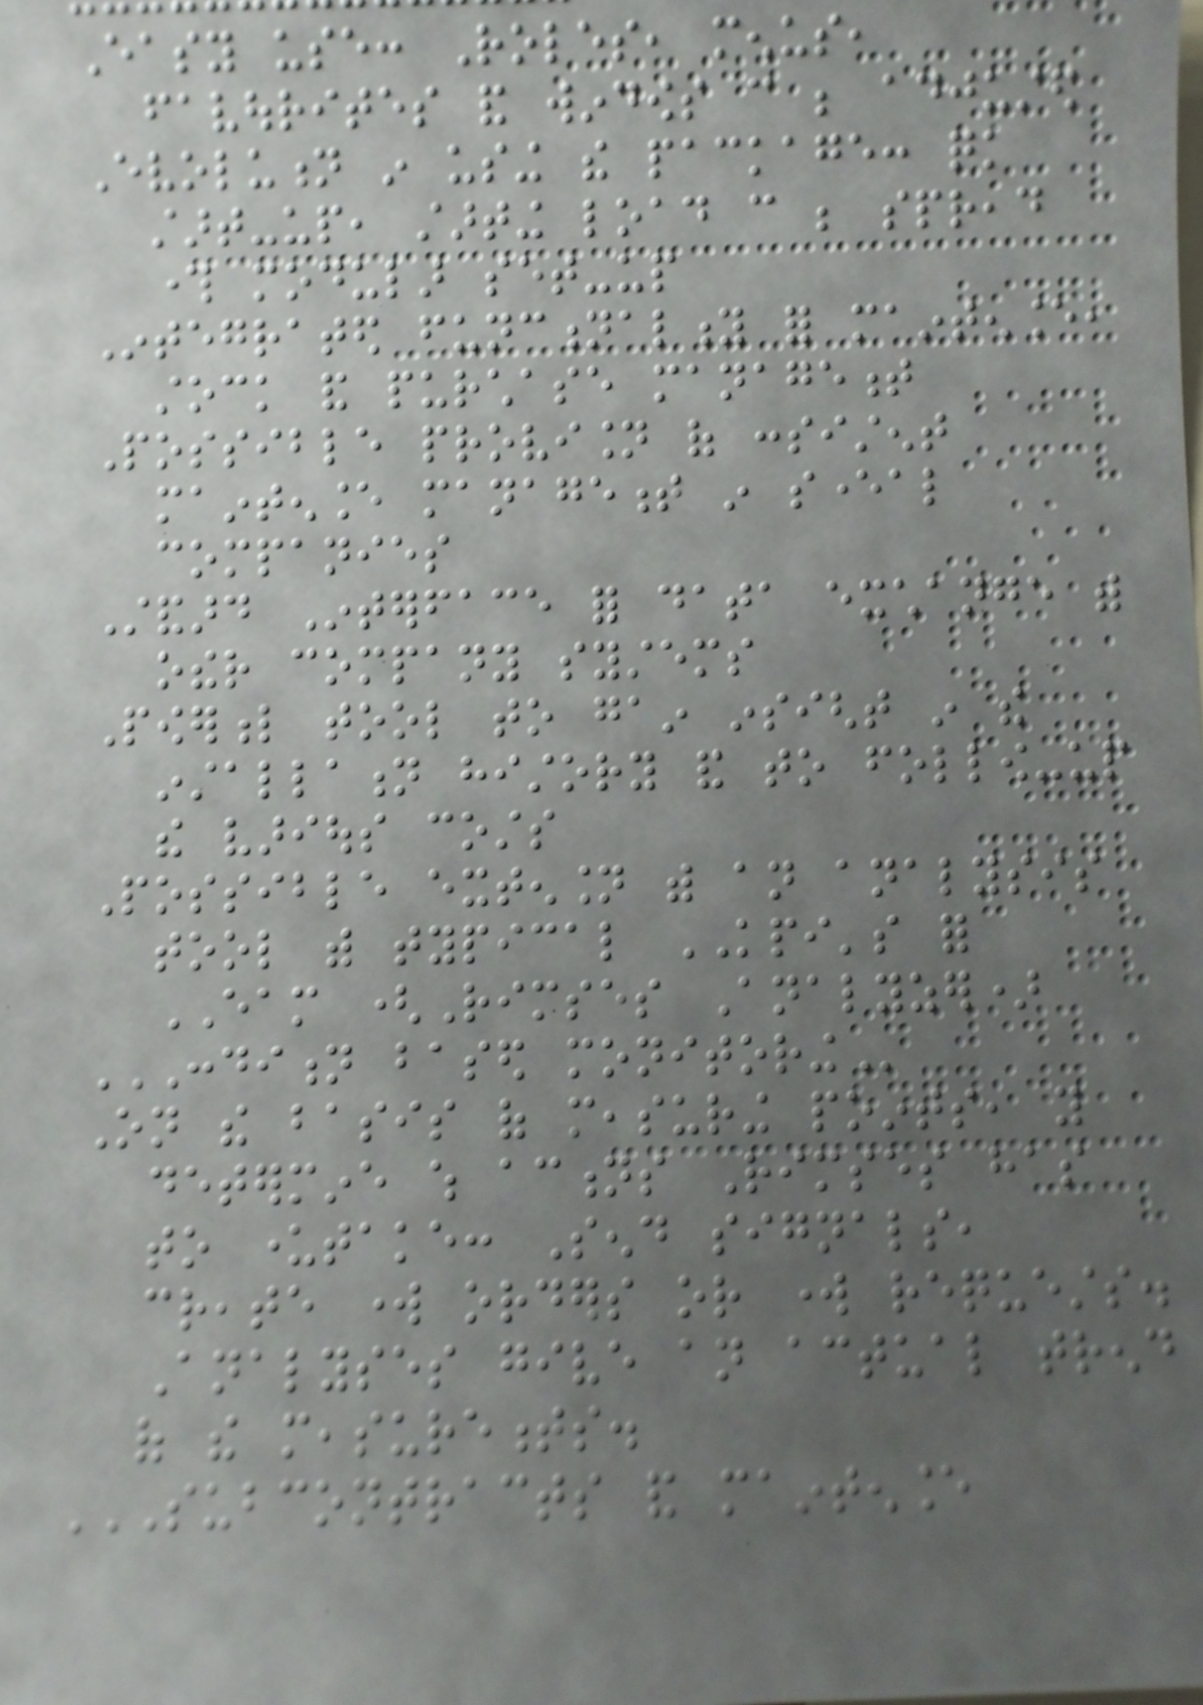Easy use: Roles, menus,
favourites and windows can be adjusted
Evolution in using the package: quick
start-up, starting load can be spread
through modular set-up
Integrated functionality for maintenance,
stock and purchase management
Possible provision of consistent
maintenance management in several
companies
Standard Interface for data exchange with
other company systems
Powerful tool to gain insight in the
installation history and to follow-up
the various costs
Possible extension with an analysis
tool with typical KPI's for
EAM (Rimses Analyzer)
CONDITION BASED MONITORING
On the basis of measuring points, you
determine which actions Rimses has
to undertake: Send signals,
create work orders or work requests.
Analyses give an actual trend
of the measurements.
SUBCONTRACTS AND MAINTENANCE
